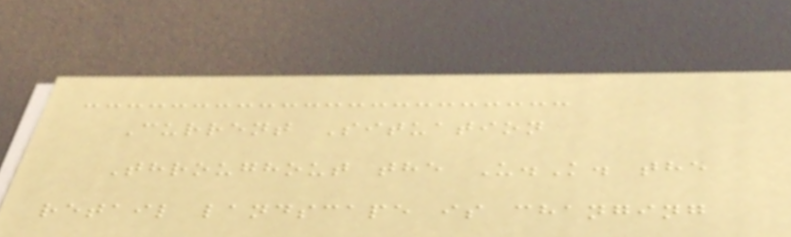Current Situation
Throughout the U.K. the
retail landscape is changing
